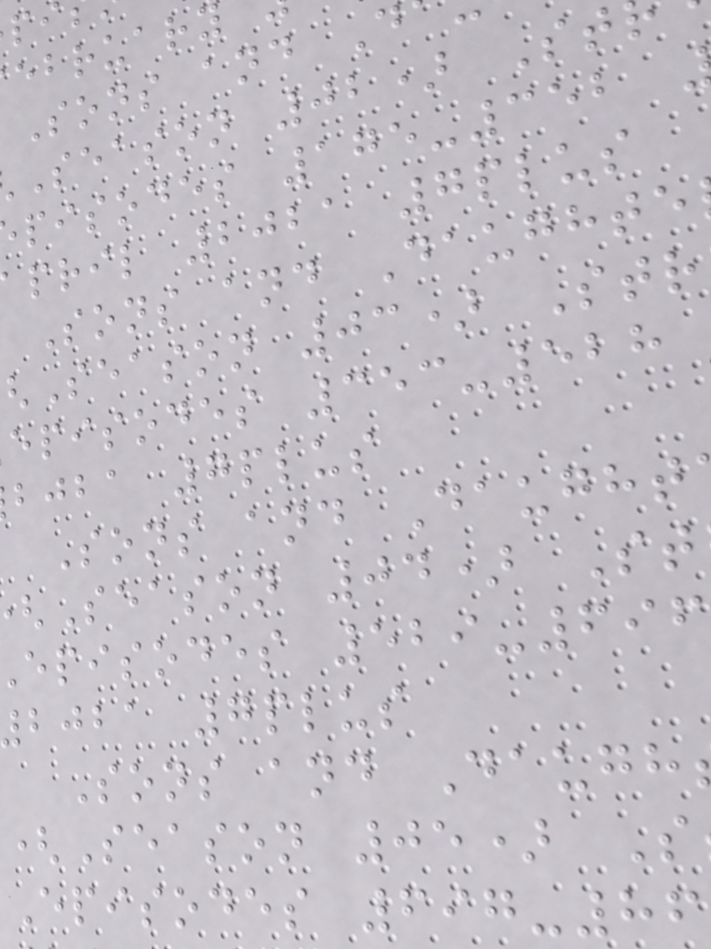ebruary
Sons and D
Season 02) St
pisodes 175-352
pril 2021 7plus
Sons and Daughte
Season 03) Str
episodes 353-528
bjba 7plus
Sons and Daught
Season 04) St
episodes 529-696
bjba 7plus
Sons and Daugh
(Season 05) S
Episodes 697-86
